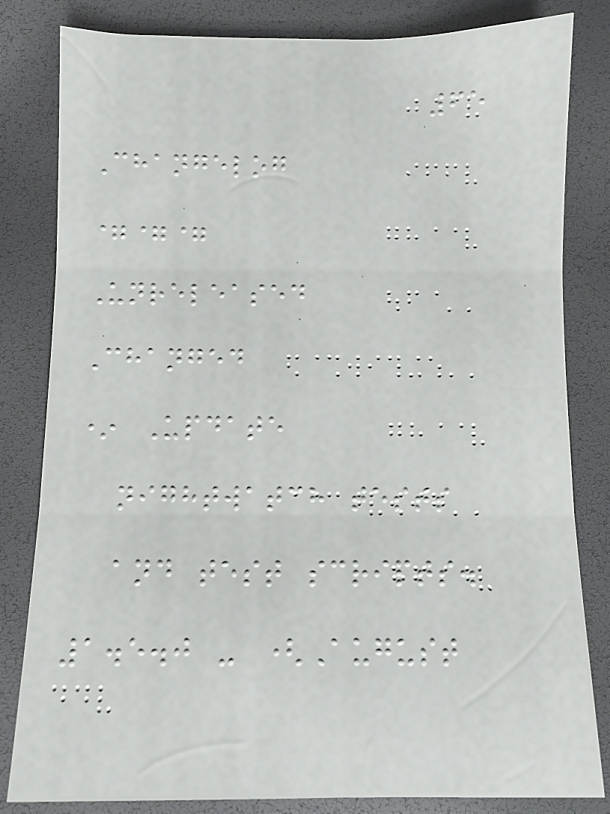65
Changelog
===
Unreleased
Changed
* Update
nightwatch tests
and test scripts.
1.5.0 - (August
